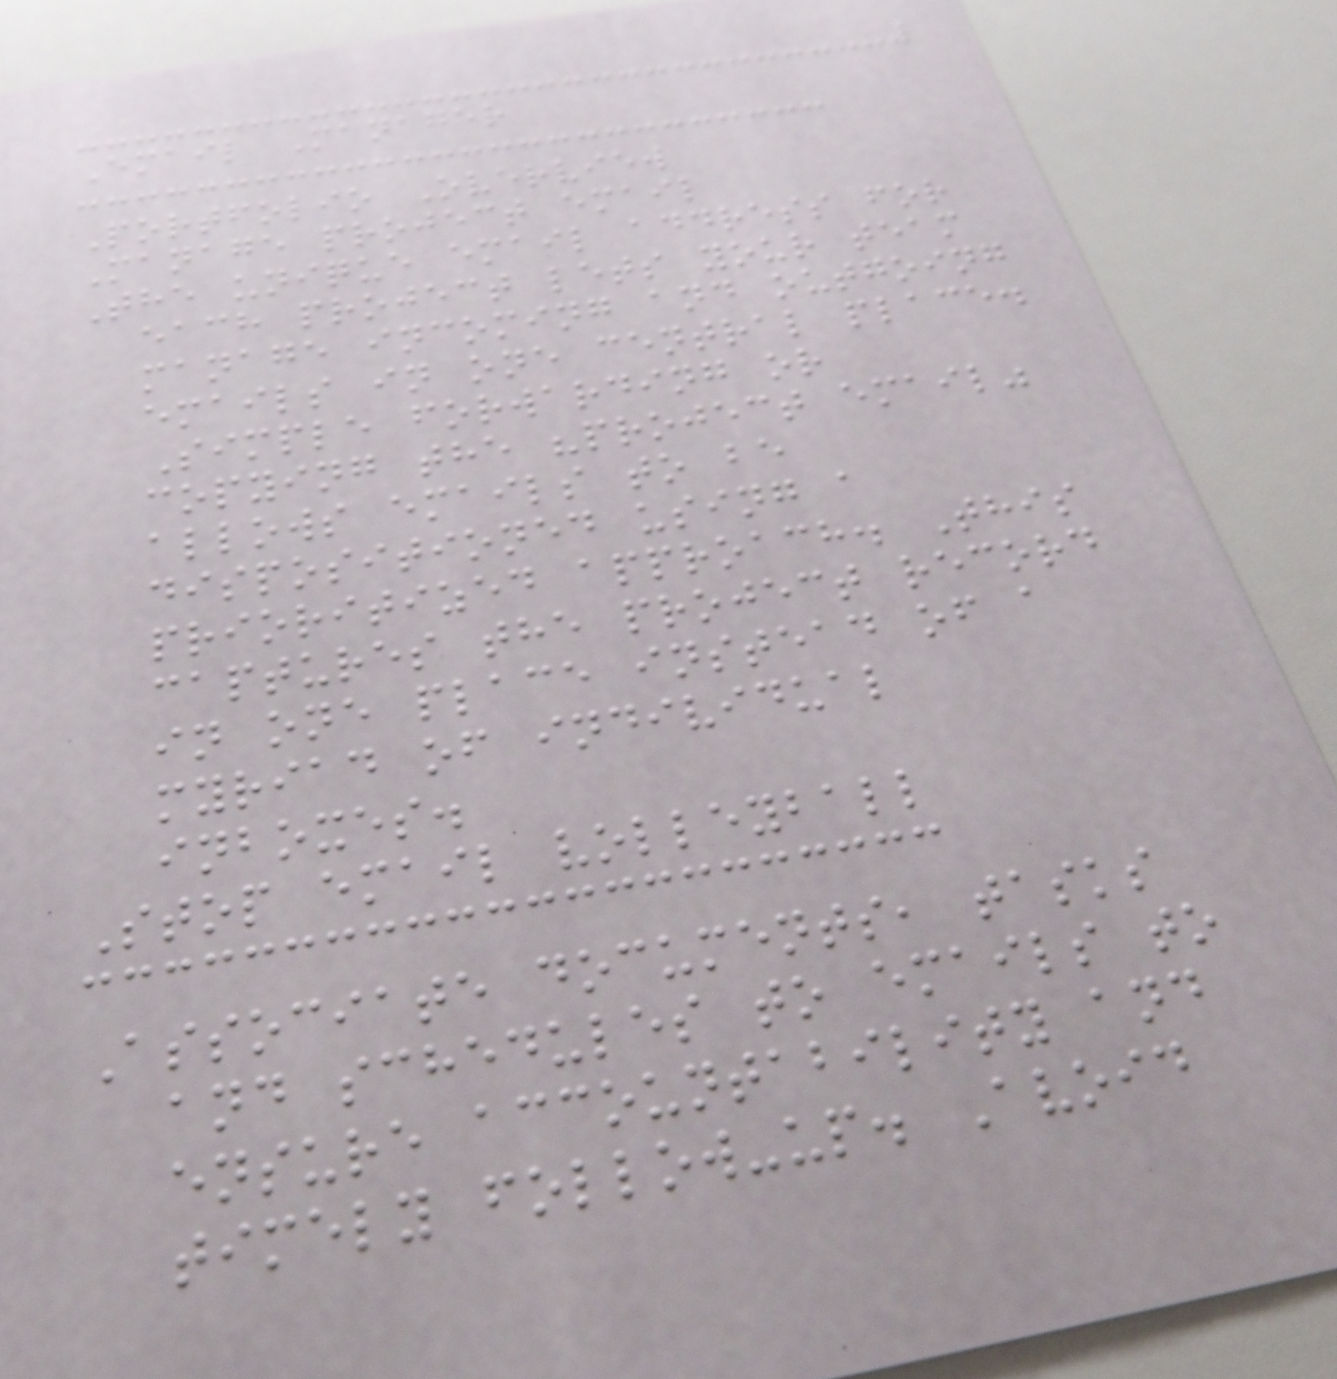Email Manager
Portfolio Overview
Manage project email
The unique email address for
each project lets your team
manage incoming and outgoing
emails in one central place.
Simple forwarding or
copying the "project email"
allows emails to be
dispositioned using a
prioritized approach. This
captures the project record
in one place instead of a
myriad of individual
inboxes.
Stop email volleyball
Associate documents, tasks
and schedules to emails to
ensure accountability and
timely follow-up. Avoid
